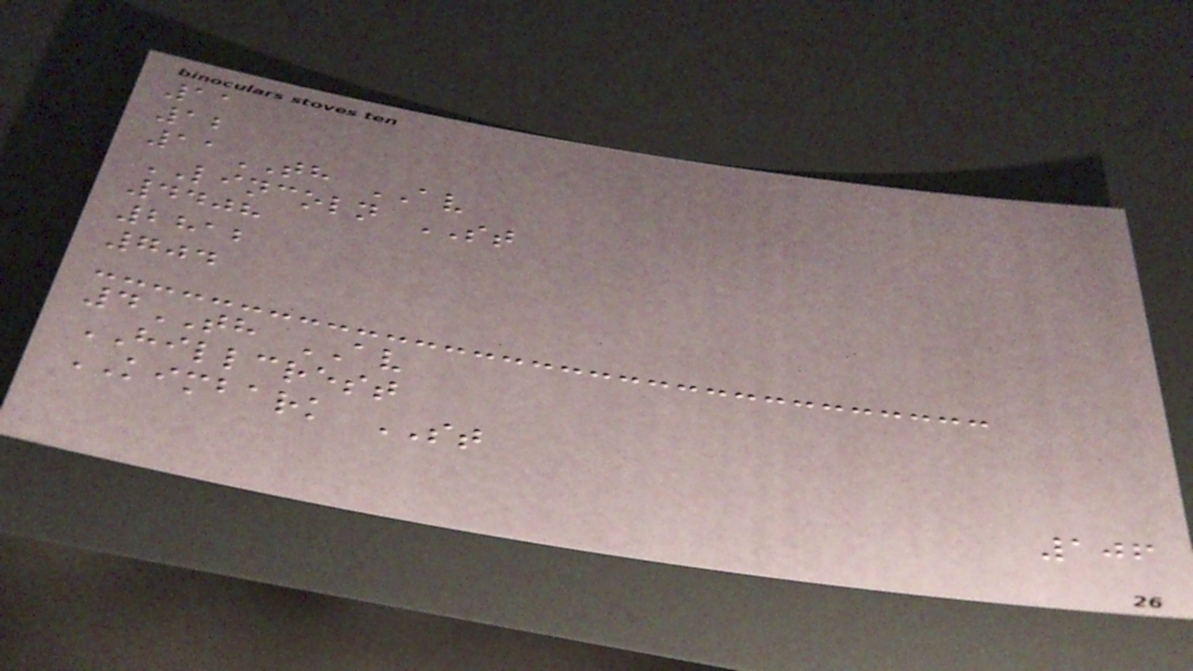11
12
11TH AV
LINCOLN ST
4408
2812
704
4TH AV
HILLCREST
KIMBARK ST
106
